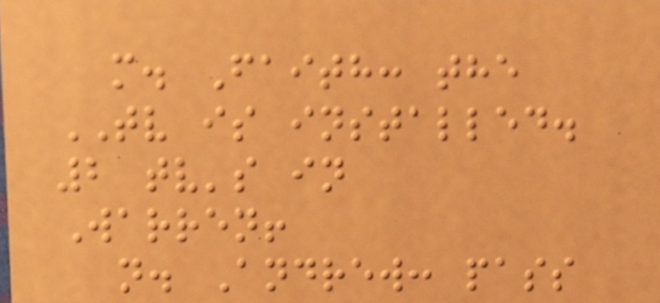m. Faith: the
TV is installed.
2 tv's in
Warren!
n. Andrew: pass
